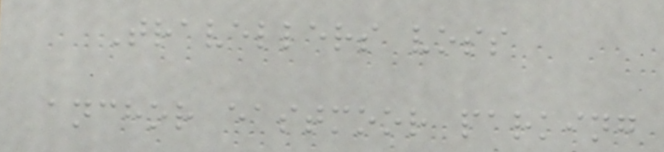Travellers voss
anchor eastmoor parking
